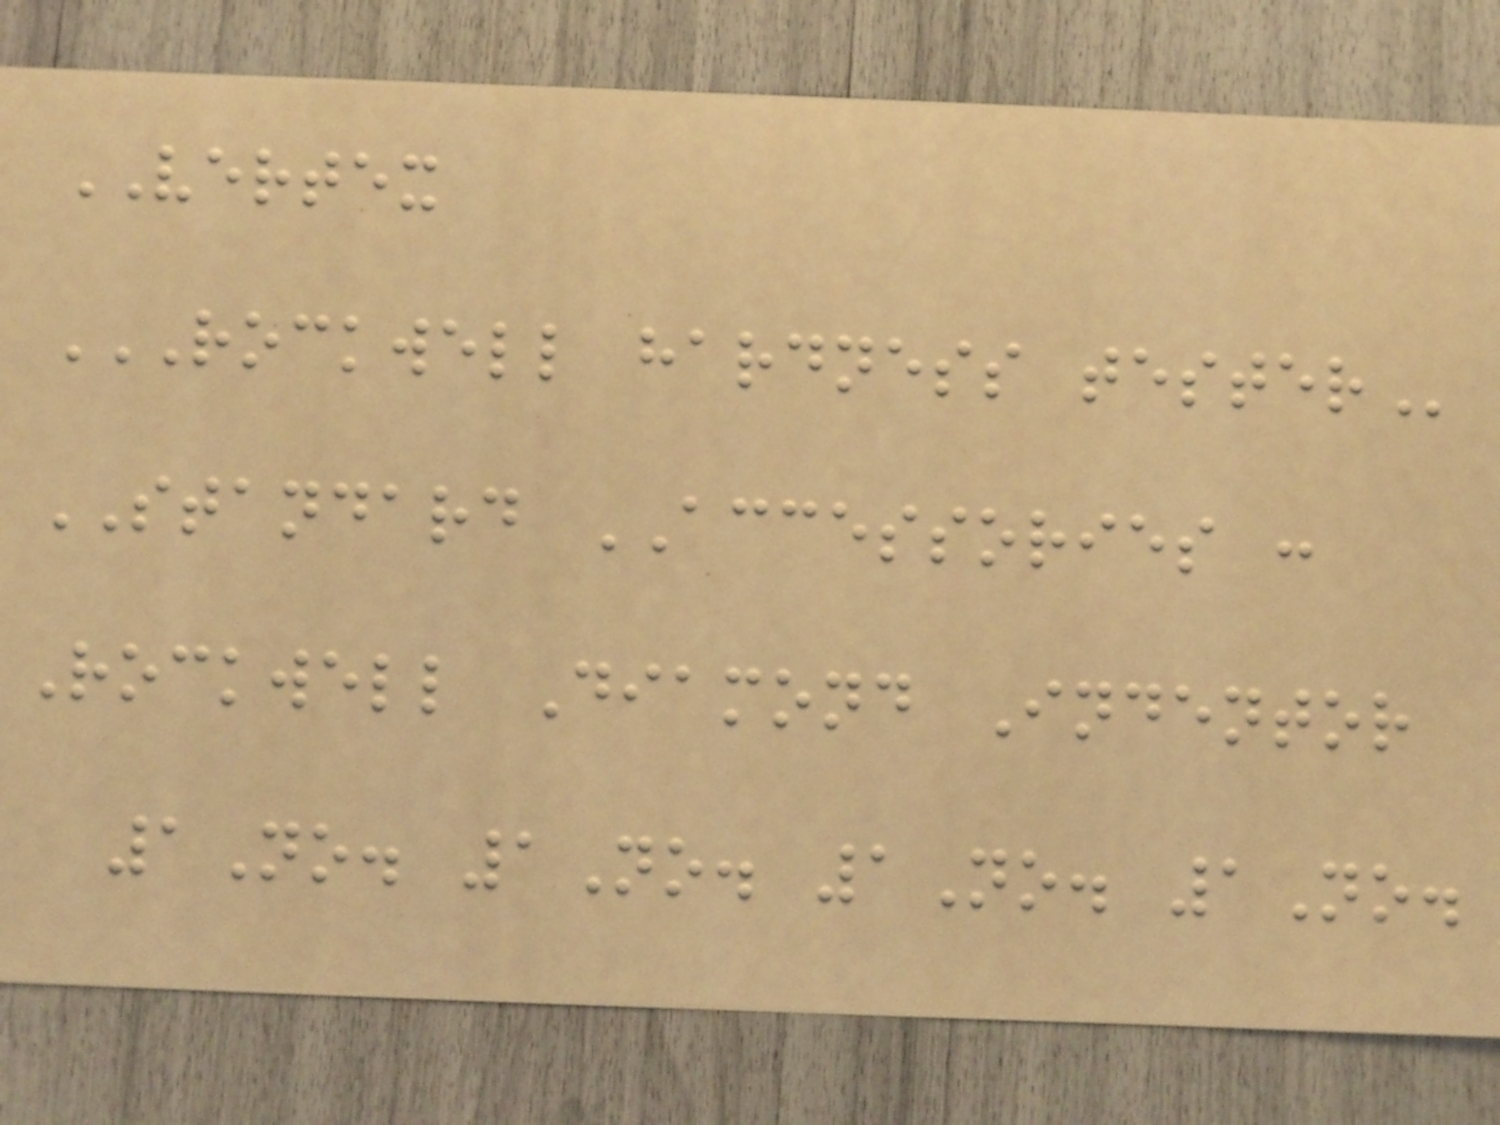VERTEX
ROCKWELL HARDNESS TESTER
STANDARD ACCESSORIES :
Rockwell Diamond Indentor
1No. 1No. 1No. 1No.
